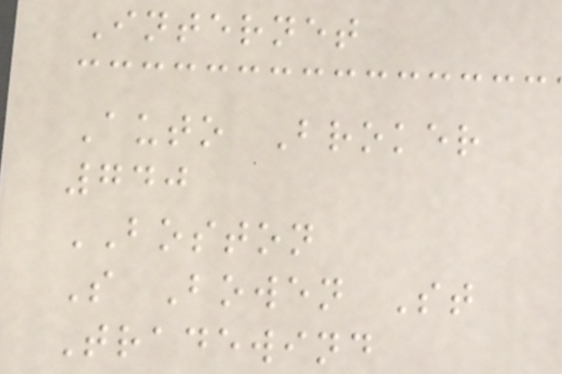Internet
Auto Broker
740
BOSTON
S Bowen St
Tradewind
